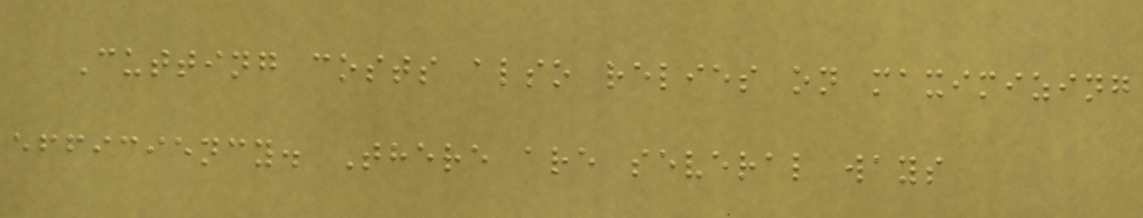Cutting costs also relies on maximizing
efficiency. There are several ways
